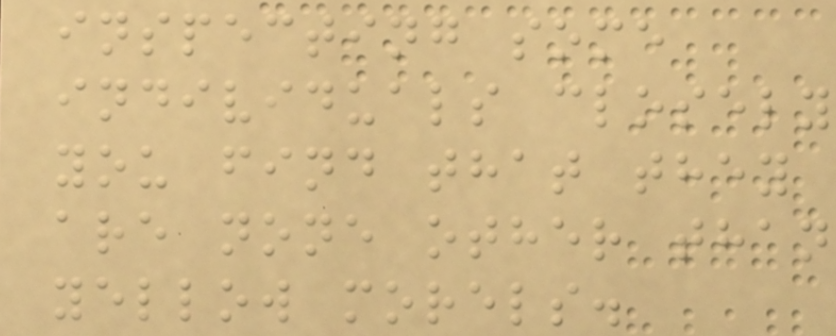inspecting some
individuals closely
you find that they
are none other than
yellow morels.
